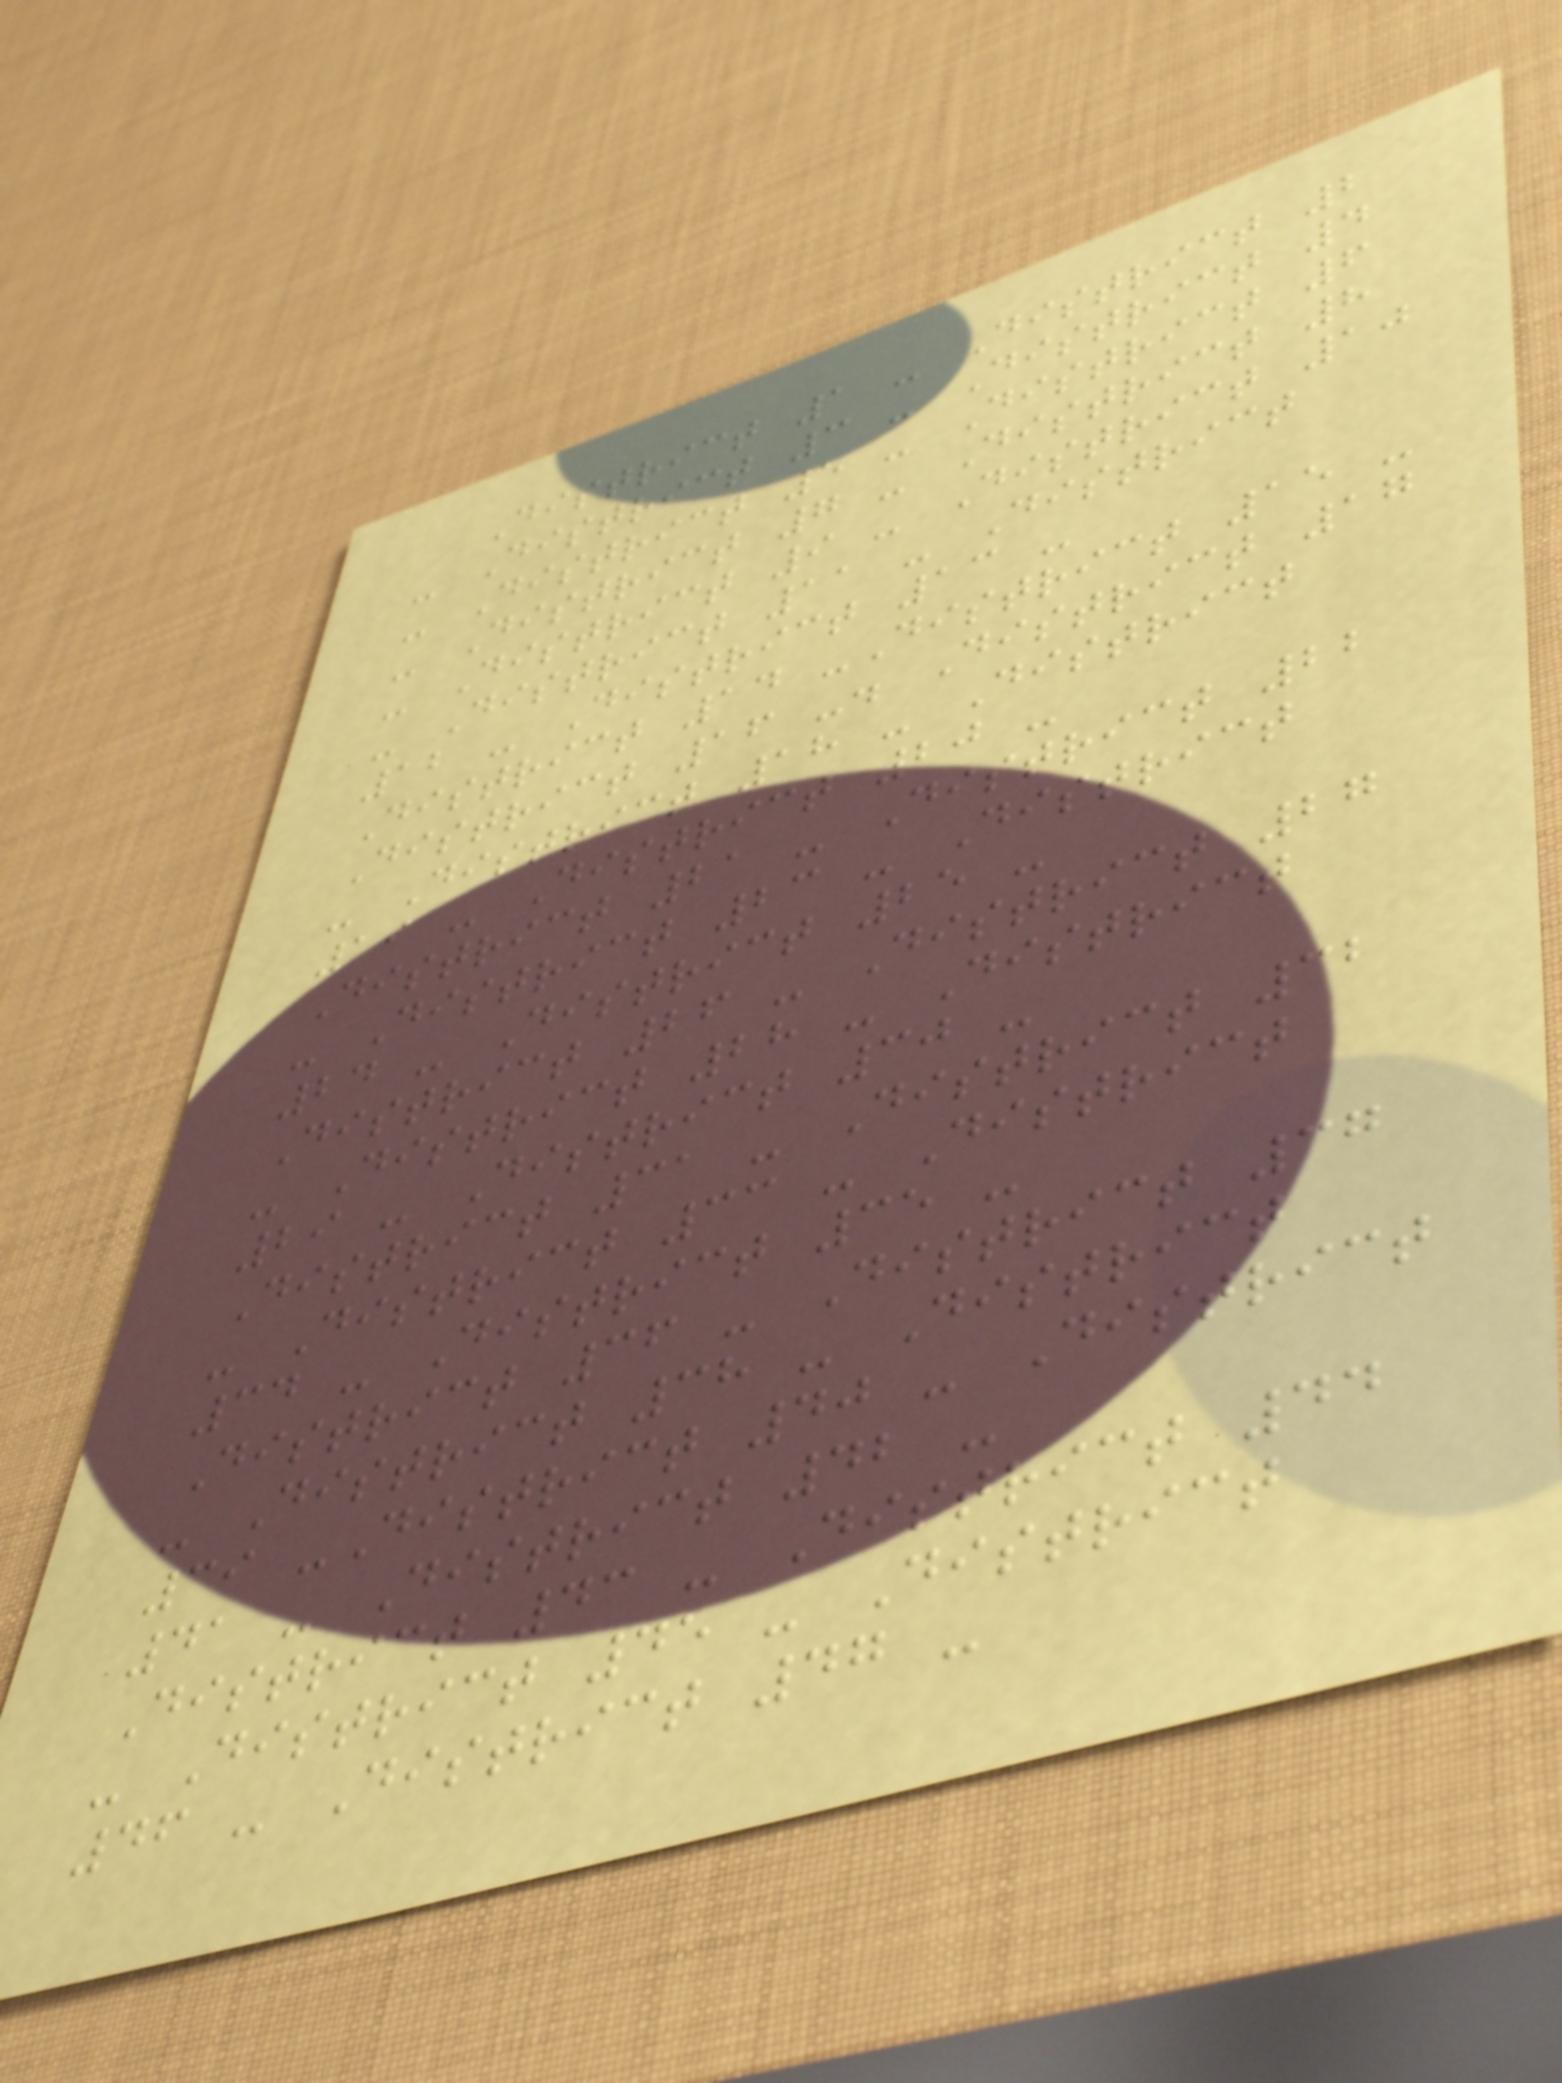District 1 - District 2
- District 3 - District 4
- District 5 - District 6
- District 7 - District 8
- District 9 - District 10
- District 11 - District
12 - District 13 -
District 14 -District 15 -
District 16 -. District 17
- District 18 - District
19 - District 20 -
District 21 - District 22
- District 23 - District
24 - District 25 -
District 26 - District 27
- District 28 - District
29 - District 30 -
District 31 - District 32
- District 33 - District
34 - District 35 -
District 36 - District 37
- District 38 - District
39 -District 40 - District
41 - District 42 -
District 43 - District 44
- District 45 - District
46 - District 47 -
